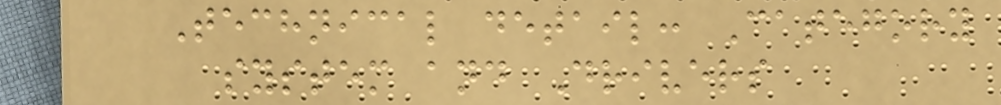Technical detail: Category
system and Drivers
